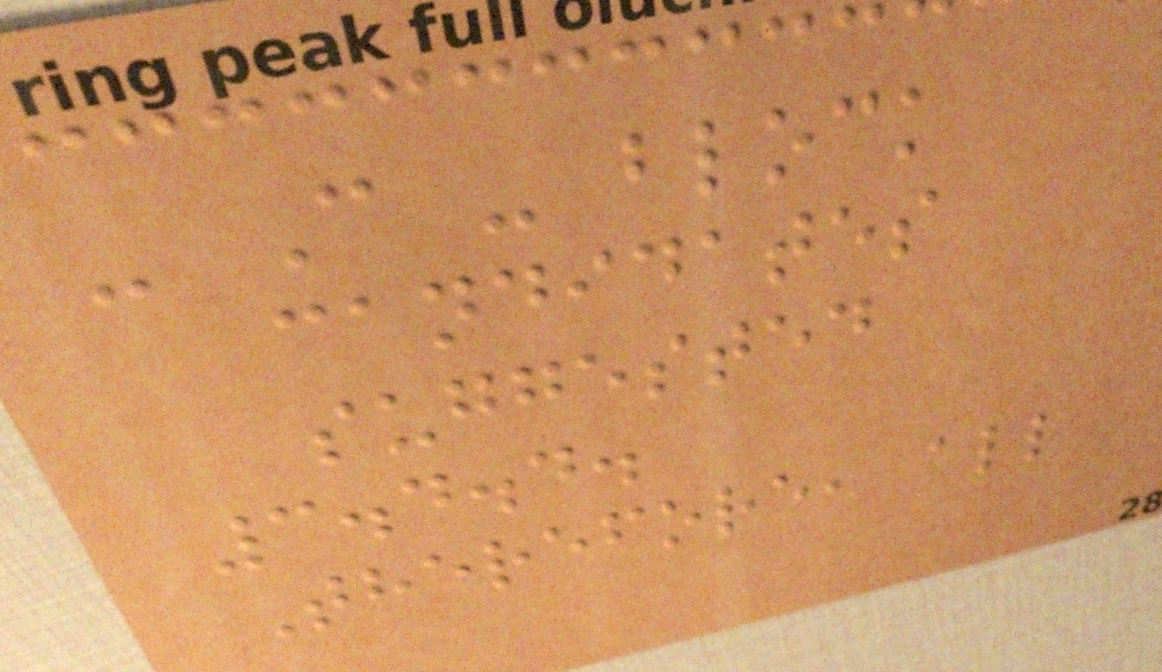- C - block
candidates
suggested
3.4.4.
Therefore, all
